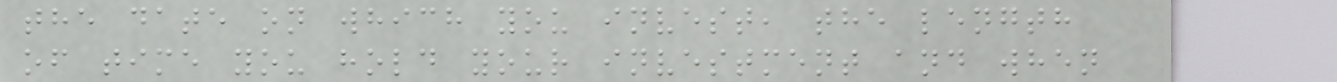the date on which you invest, the length
of time you hold your investment and when
